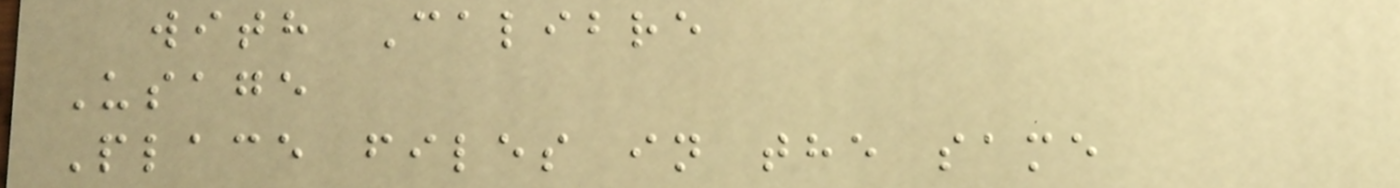with Calibre
Usage
Place files in the same
